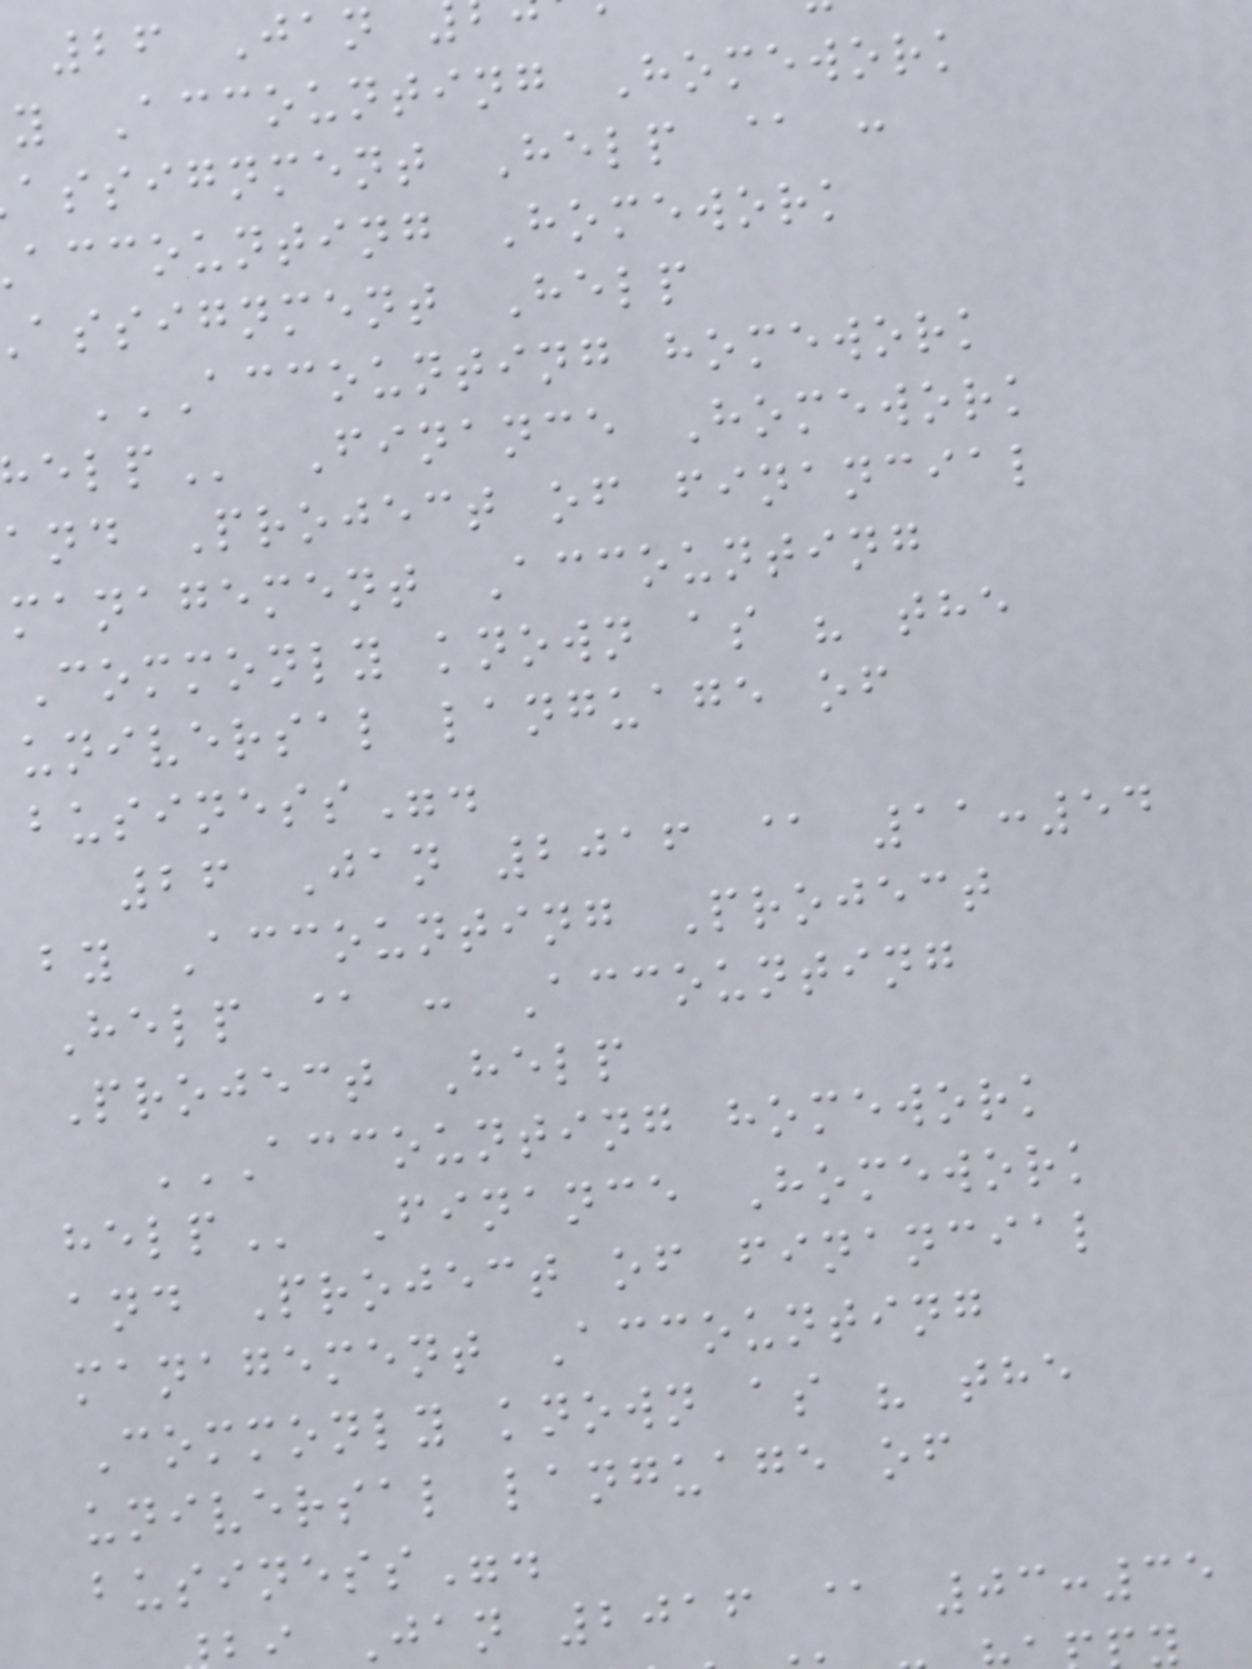26 Jan
y Accounting Homework
assignment Help @ :
accounting Homework
assignment Help
ACCOUNTING HOMEWORK
Finance Homework
and Project of financial
management Accounting
Commonly known as " the
universal language of
business".
26 Jan 2016 @ 11:54
by Accounting Project
Help @ : Accounting
Project Help
ACCOUNTING HOMEWORK
Finance Homework
and Project of financial
management Accounting
Commonly known as " the
universal language of
business".
Jan 2016 @ 03:35
